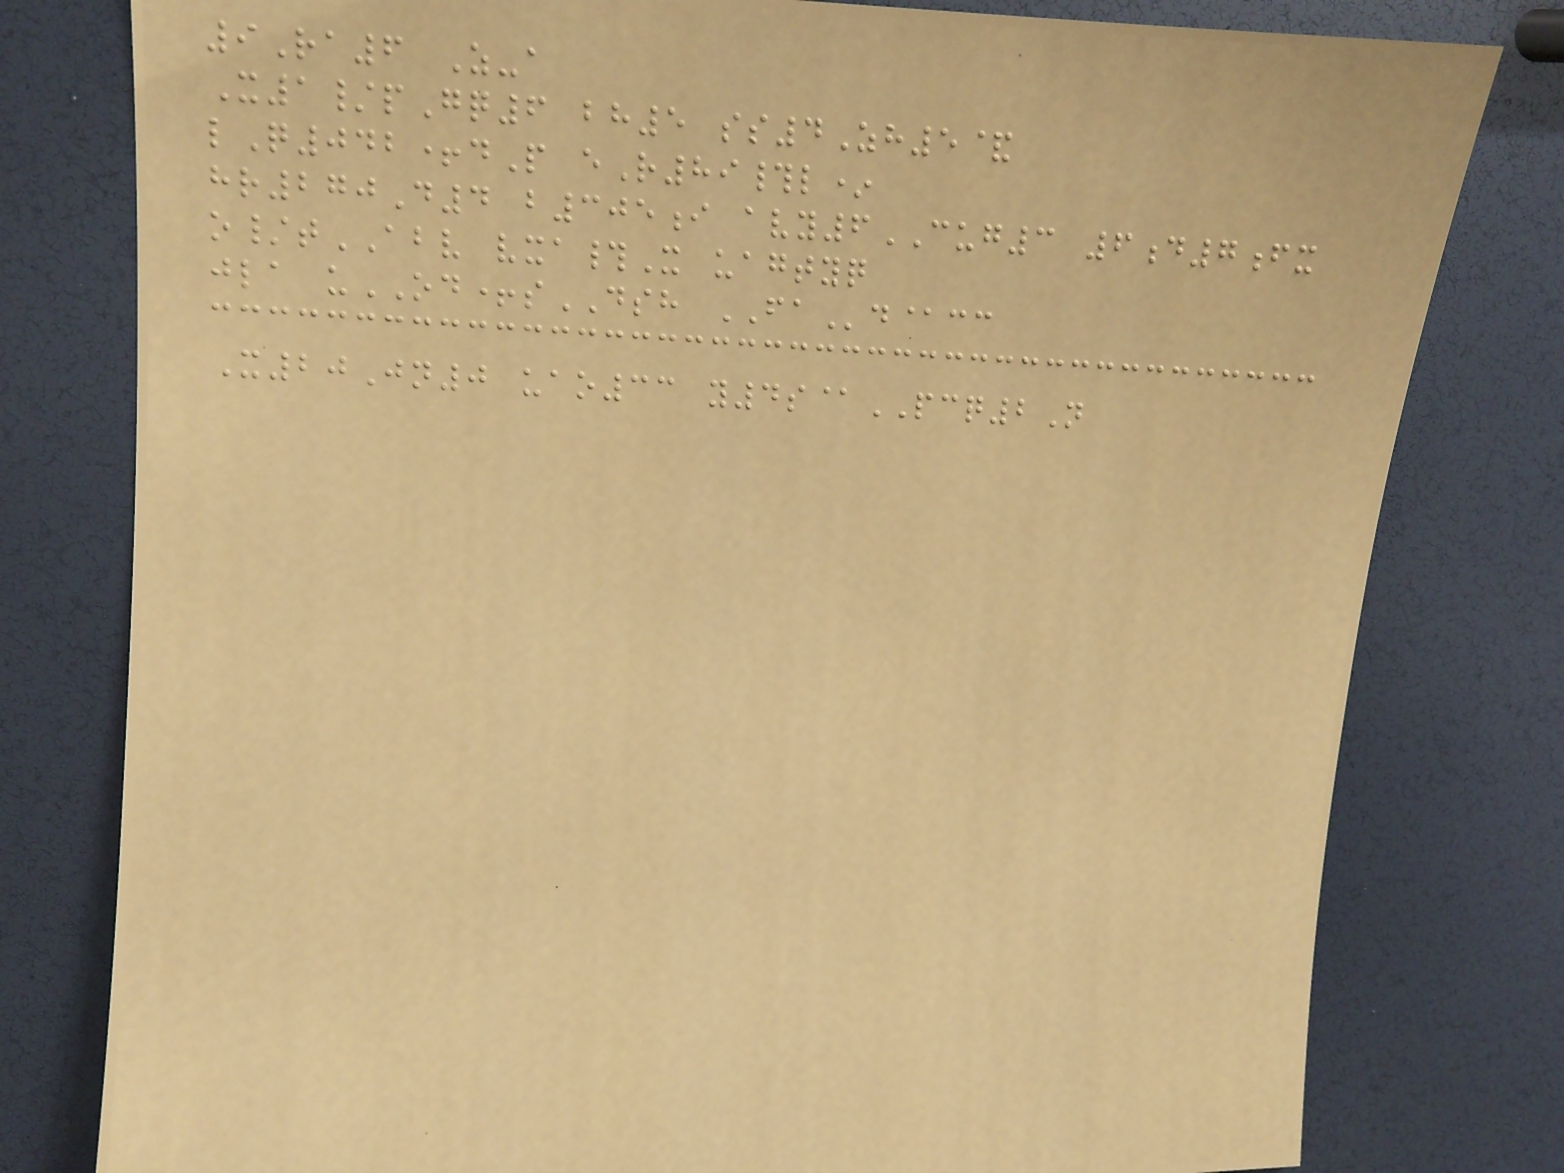9Ra6 Z-a
X1/pGq6 bh5 ss4Zh5&
lQ042+dP eR89#l*
hr270D4 b305i avy6CUG3 6d7fx
o/tABV vxa#X uagtyq
jla uOD+sDSH FAd@cc
X20Jn0 uao33 y4s@PCQ2N
